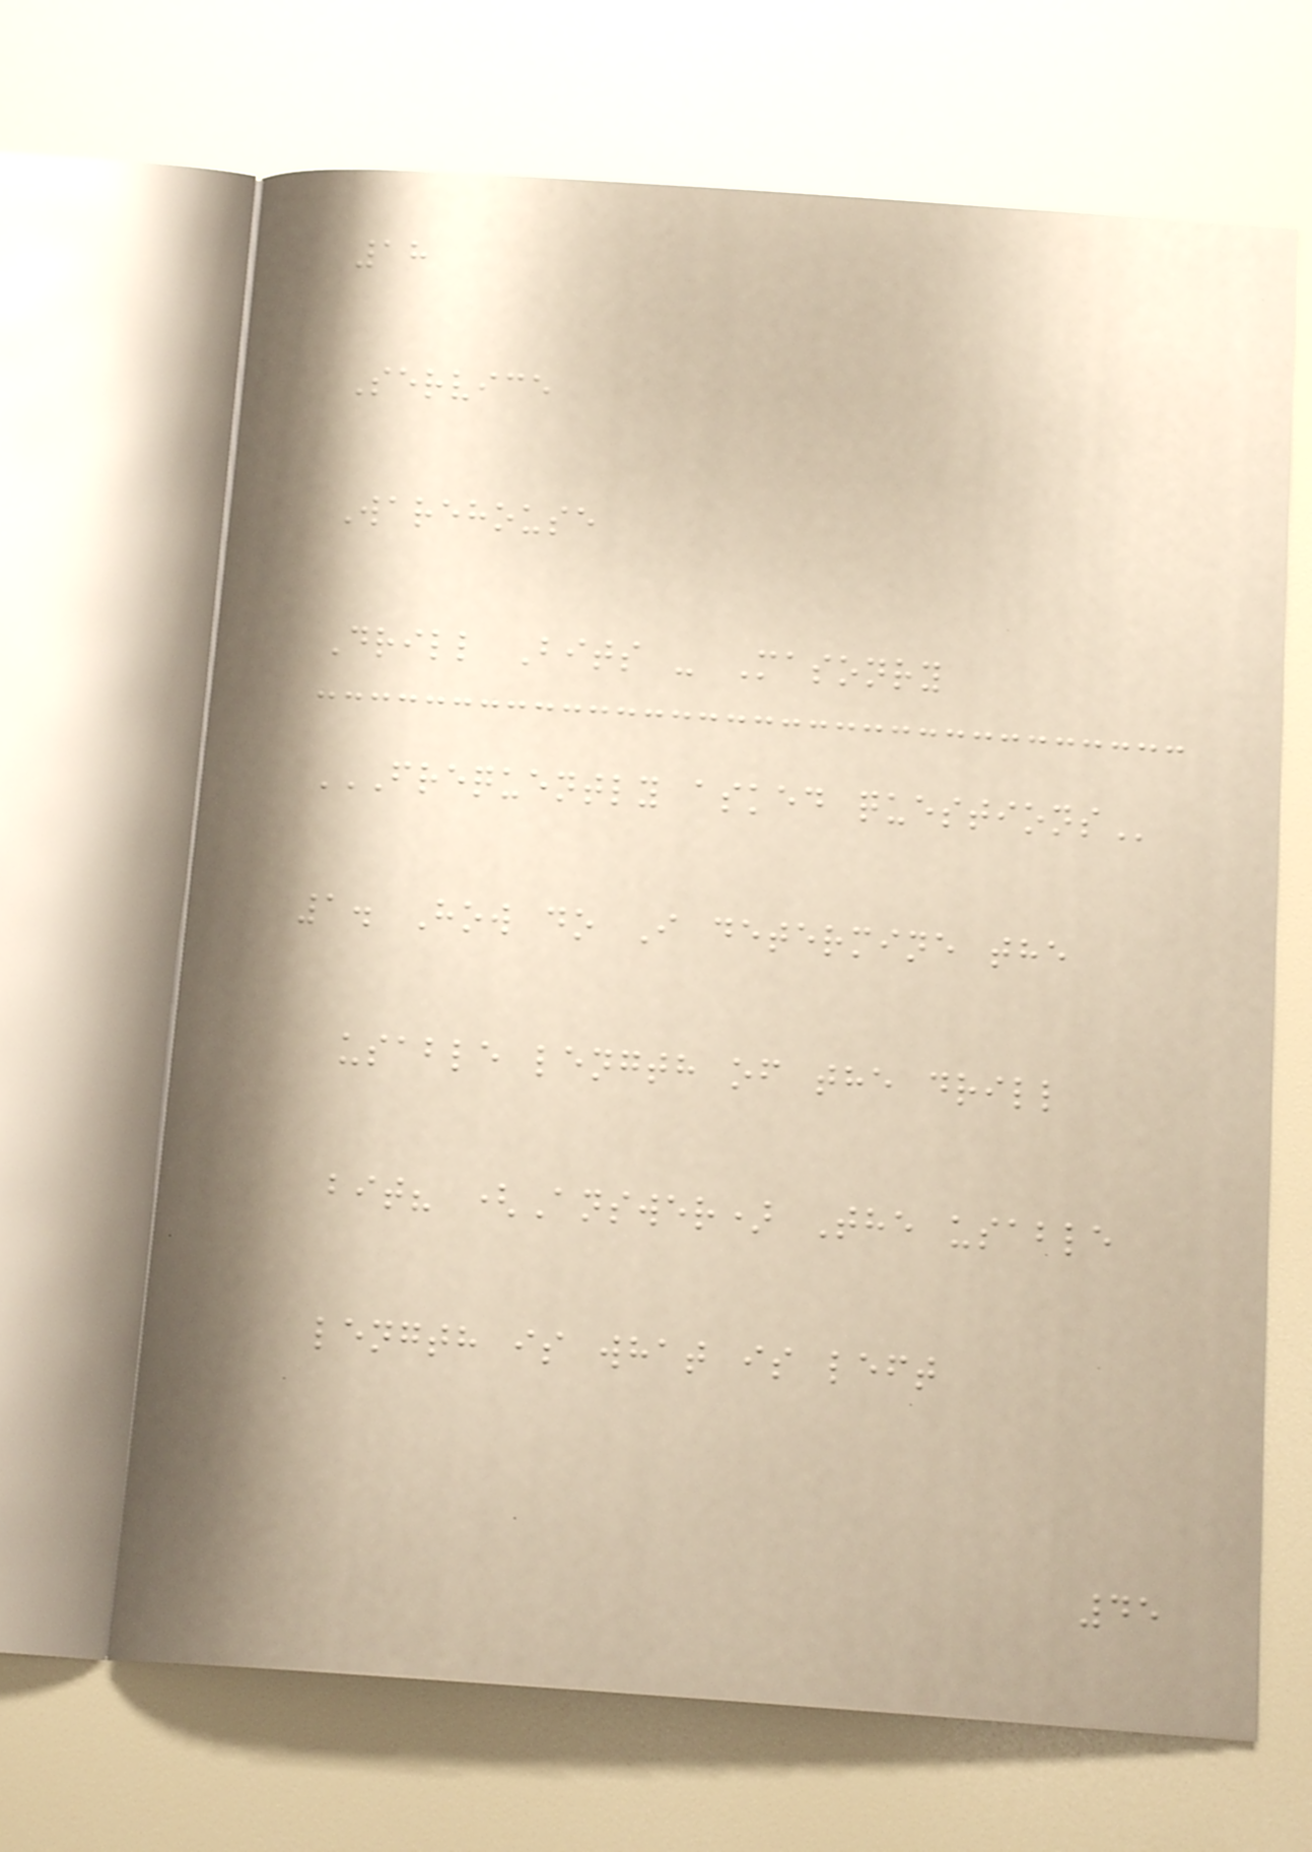18
Service
Warehouse
Drill Bits - Masonry
FREQUENTLY ASKED QUESTIONS
1. How do I determine the
usable length of the drill
bit? (Answer) The usable
length is what is left
45
